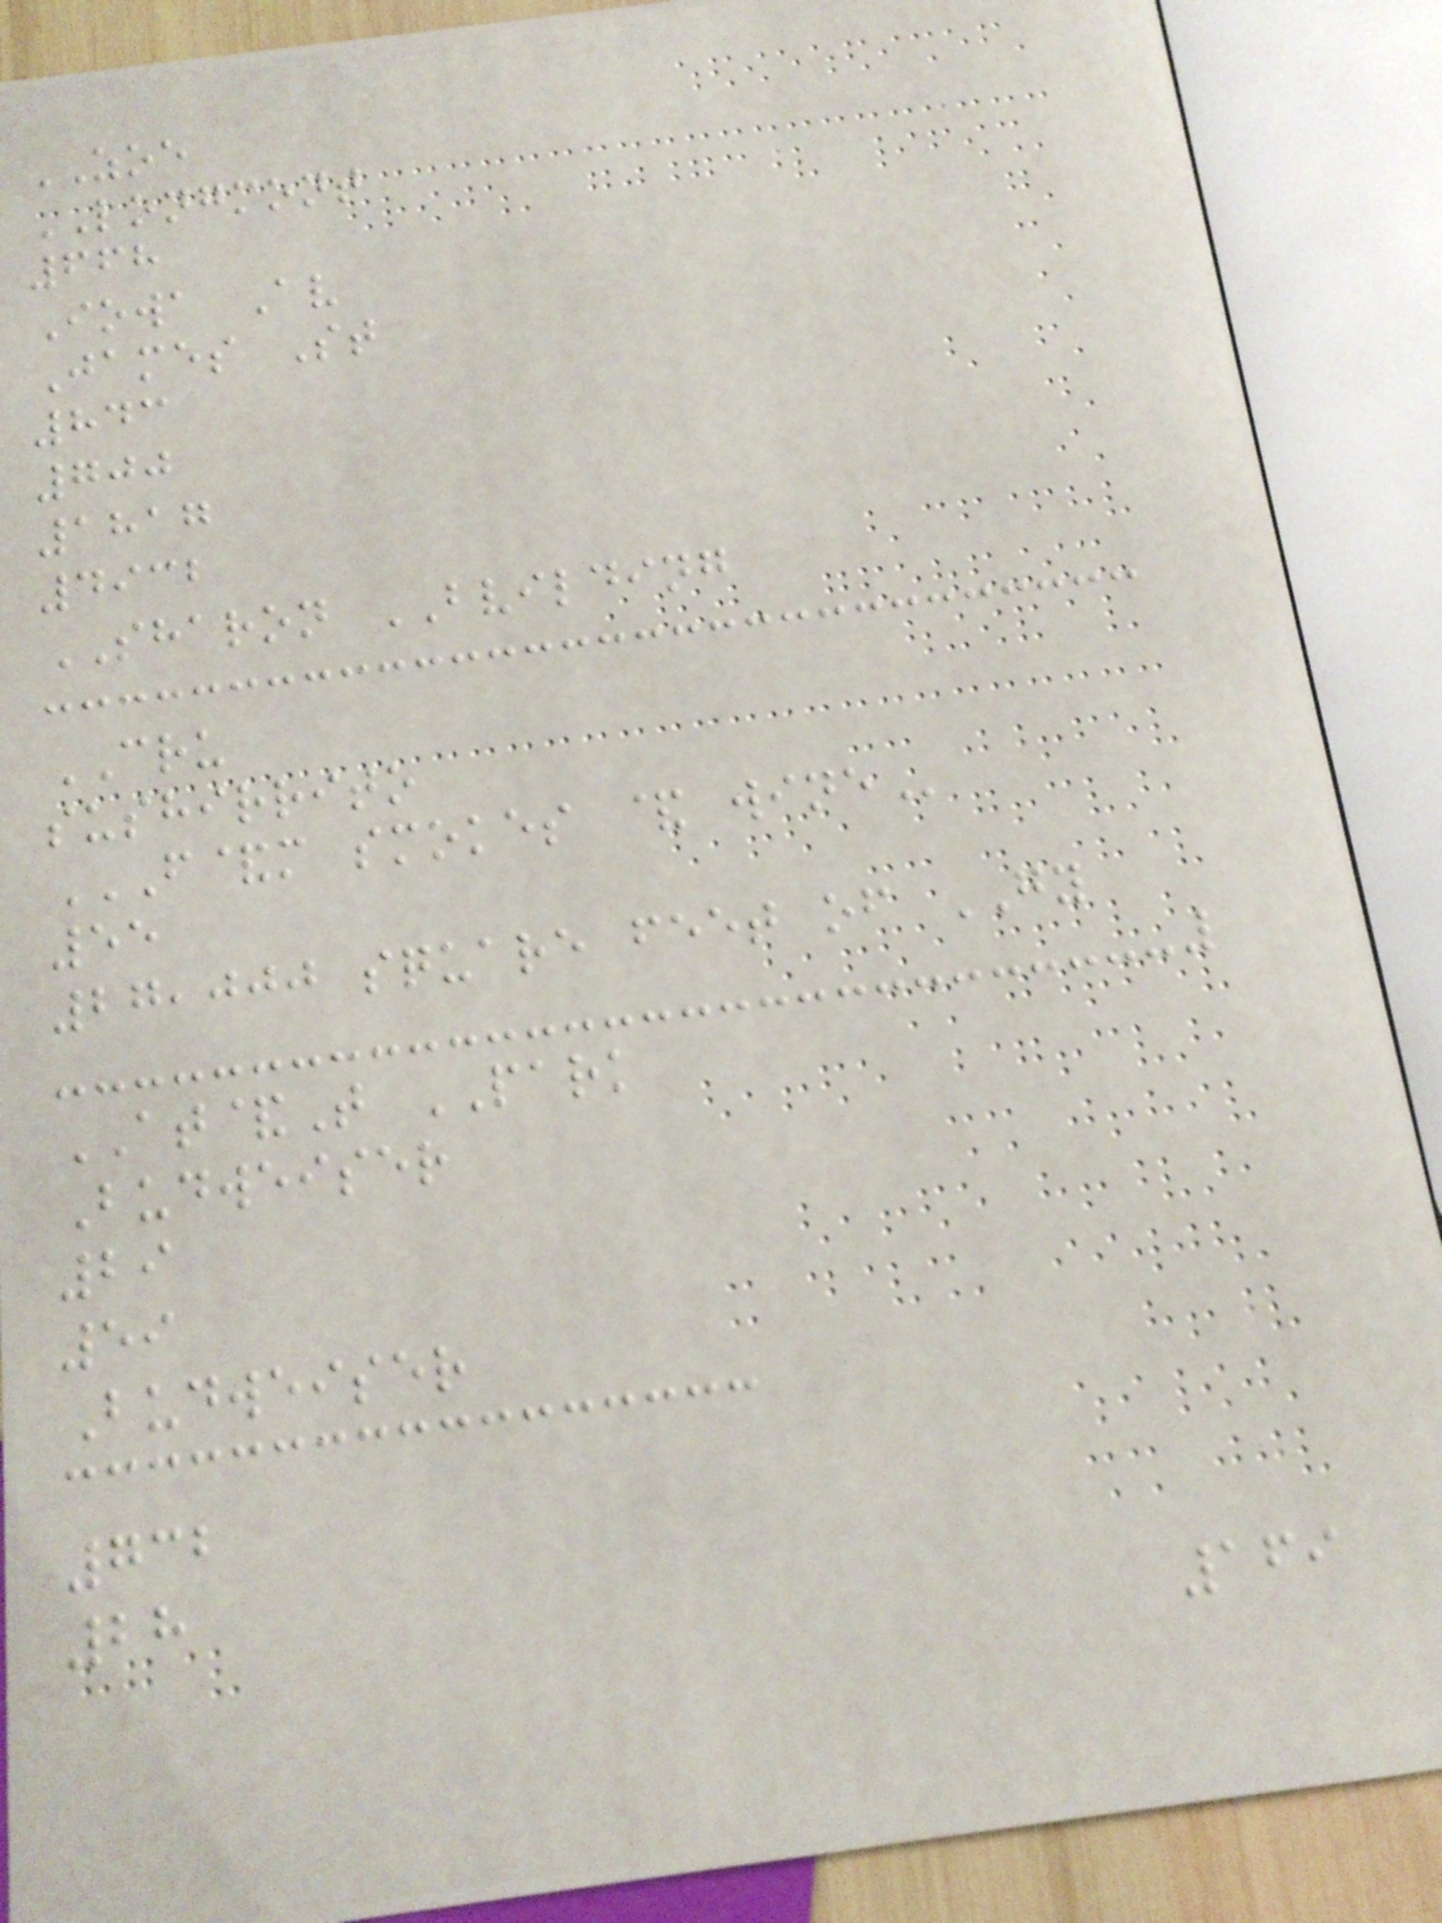ZOE
LONGMONT
668
Iowa Av
James St
843
700
1817
4932
SHARON BVILDING
CRU
sushirrito
F&M SMOKES & WINE
55
27,000 square feet of GY
AT&T PARK
Budweiser
29
59
Budweiser
732
28
169
